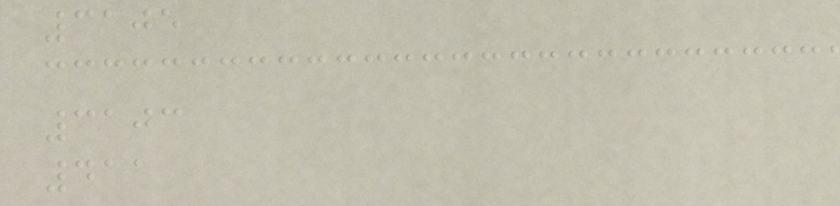3105
3103
411
